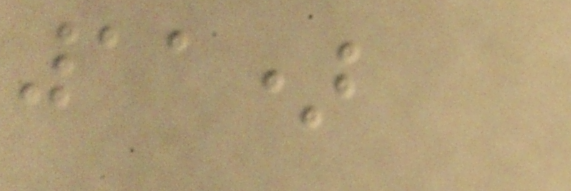11)
